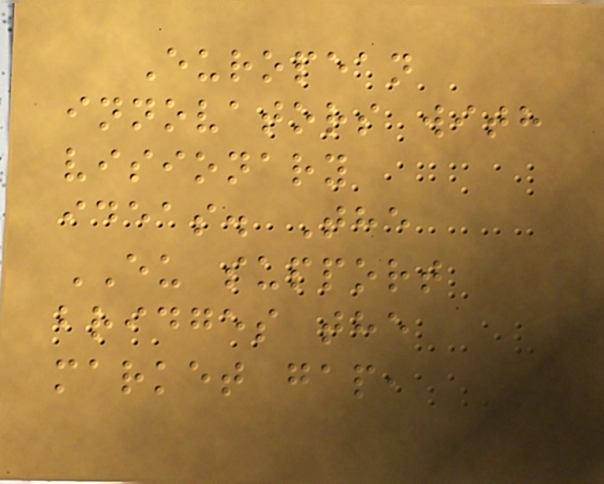European
innovators with
visionary
ideas. The
EU support
bridges the
market gap,
